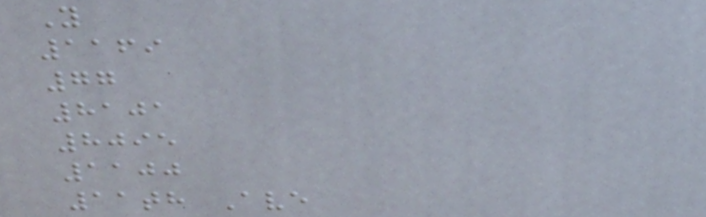Y
1169
77
8101
8095
1100
11th Ave
